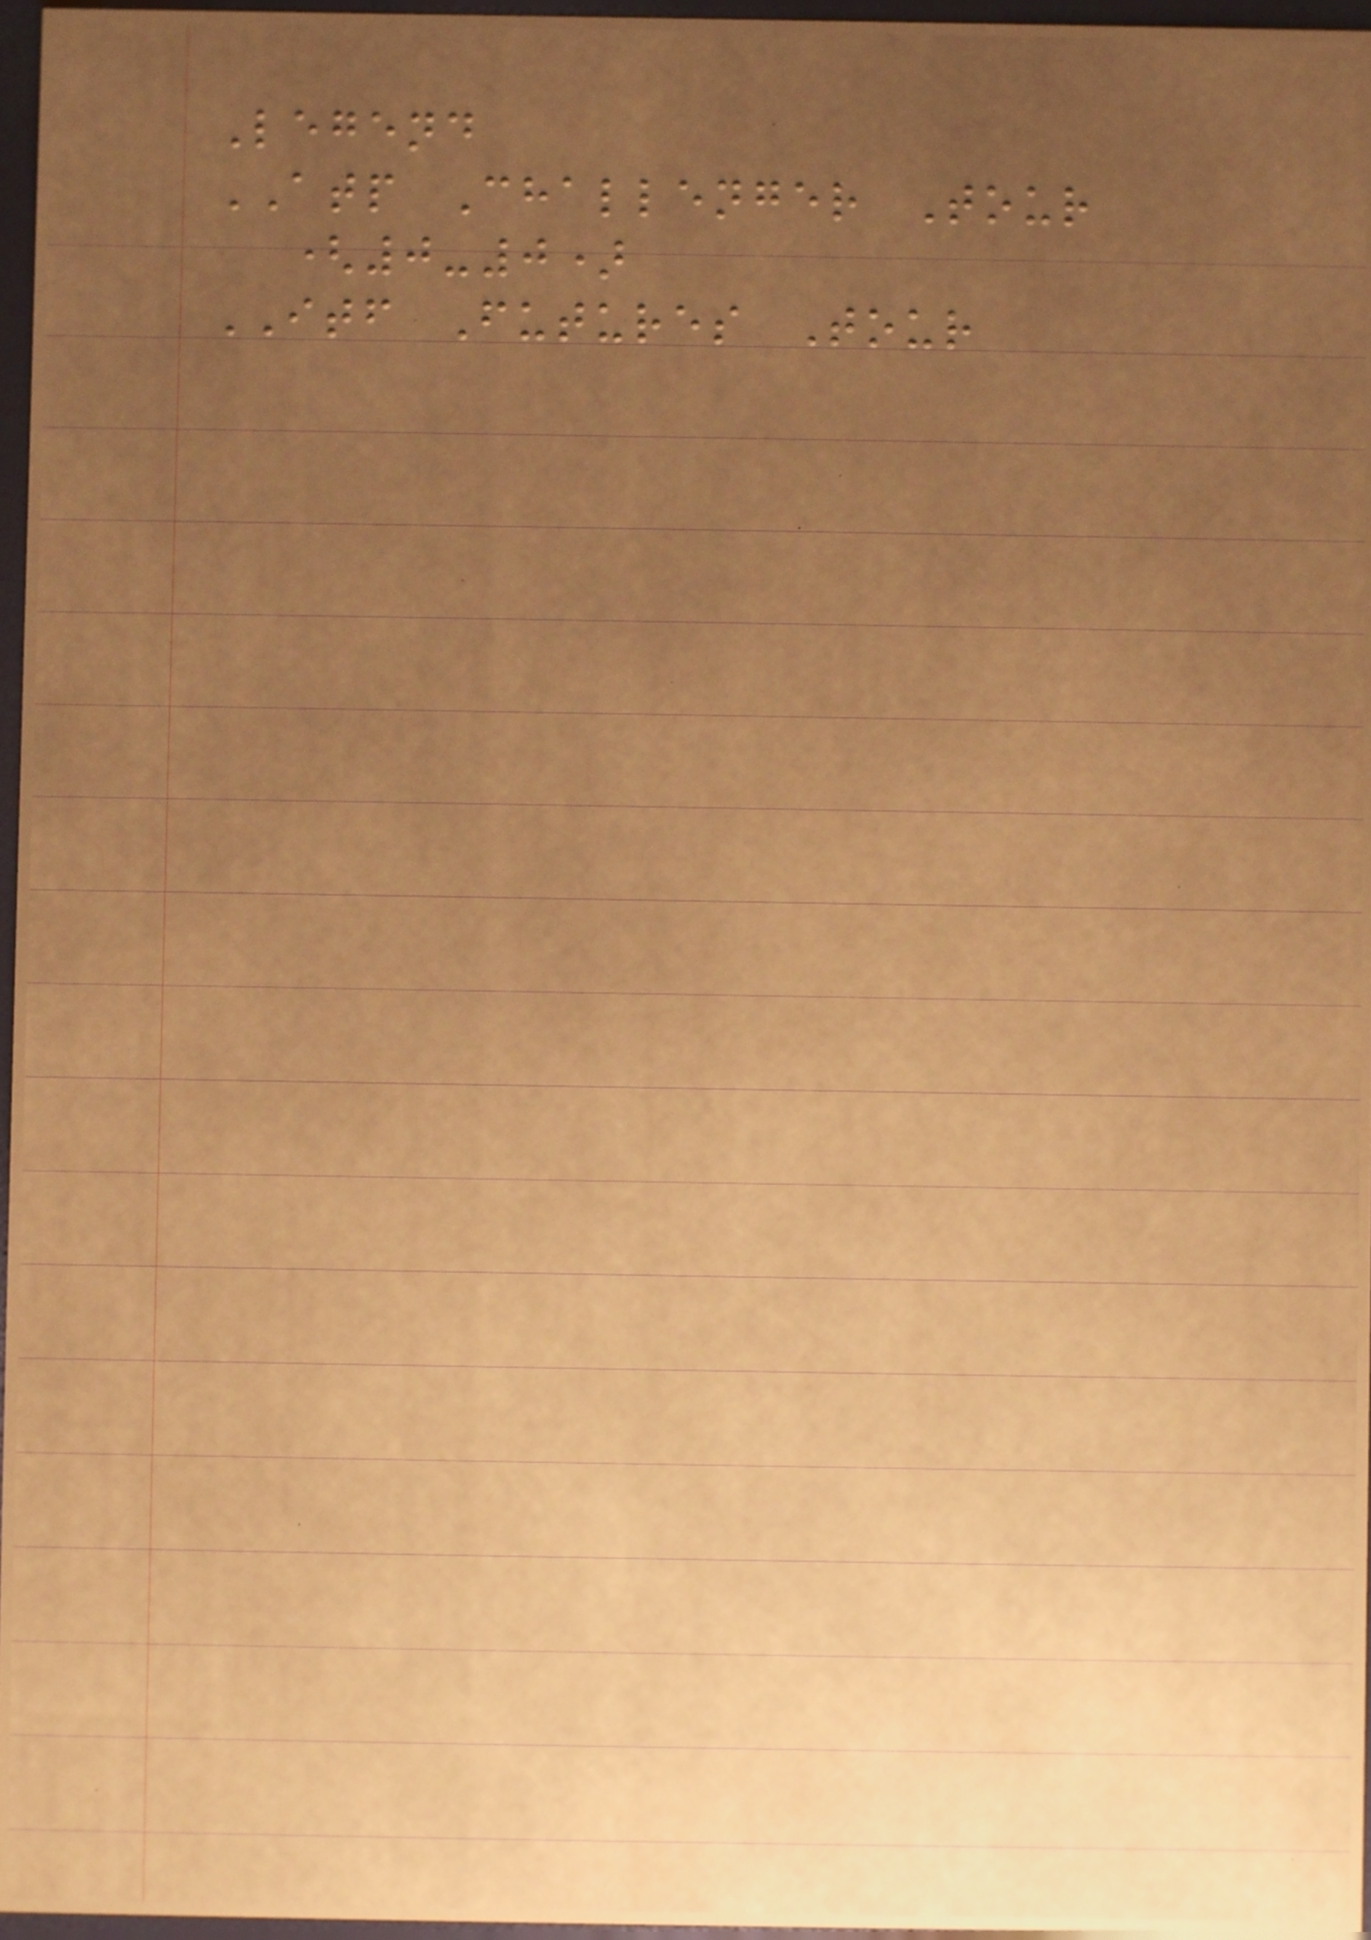Legend
ATP Challenger Tour
(0-0)
ITF Futures Tour
